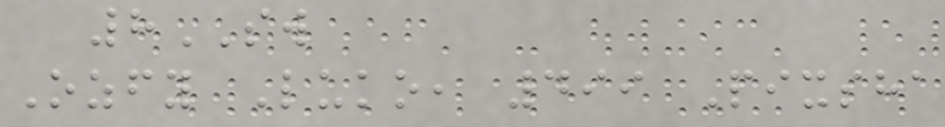8SW
Ozfy Luko, 499 Pixsha
